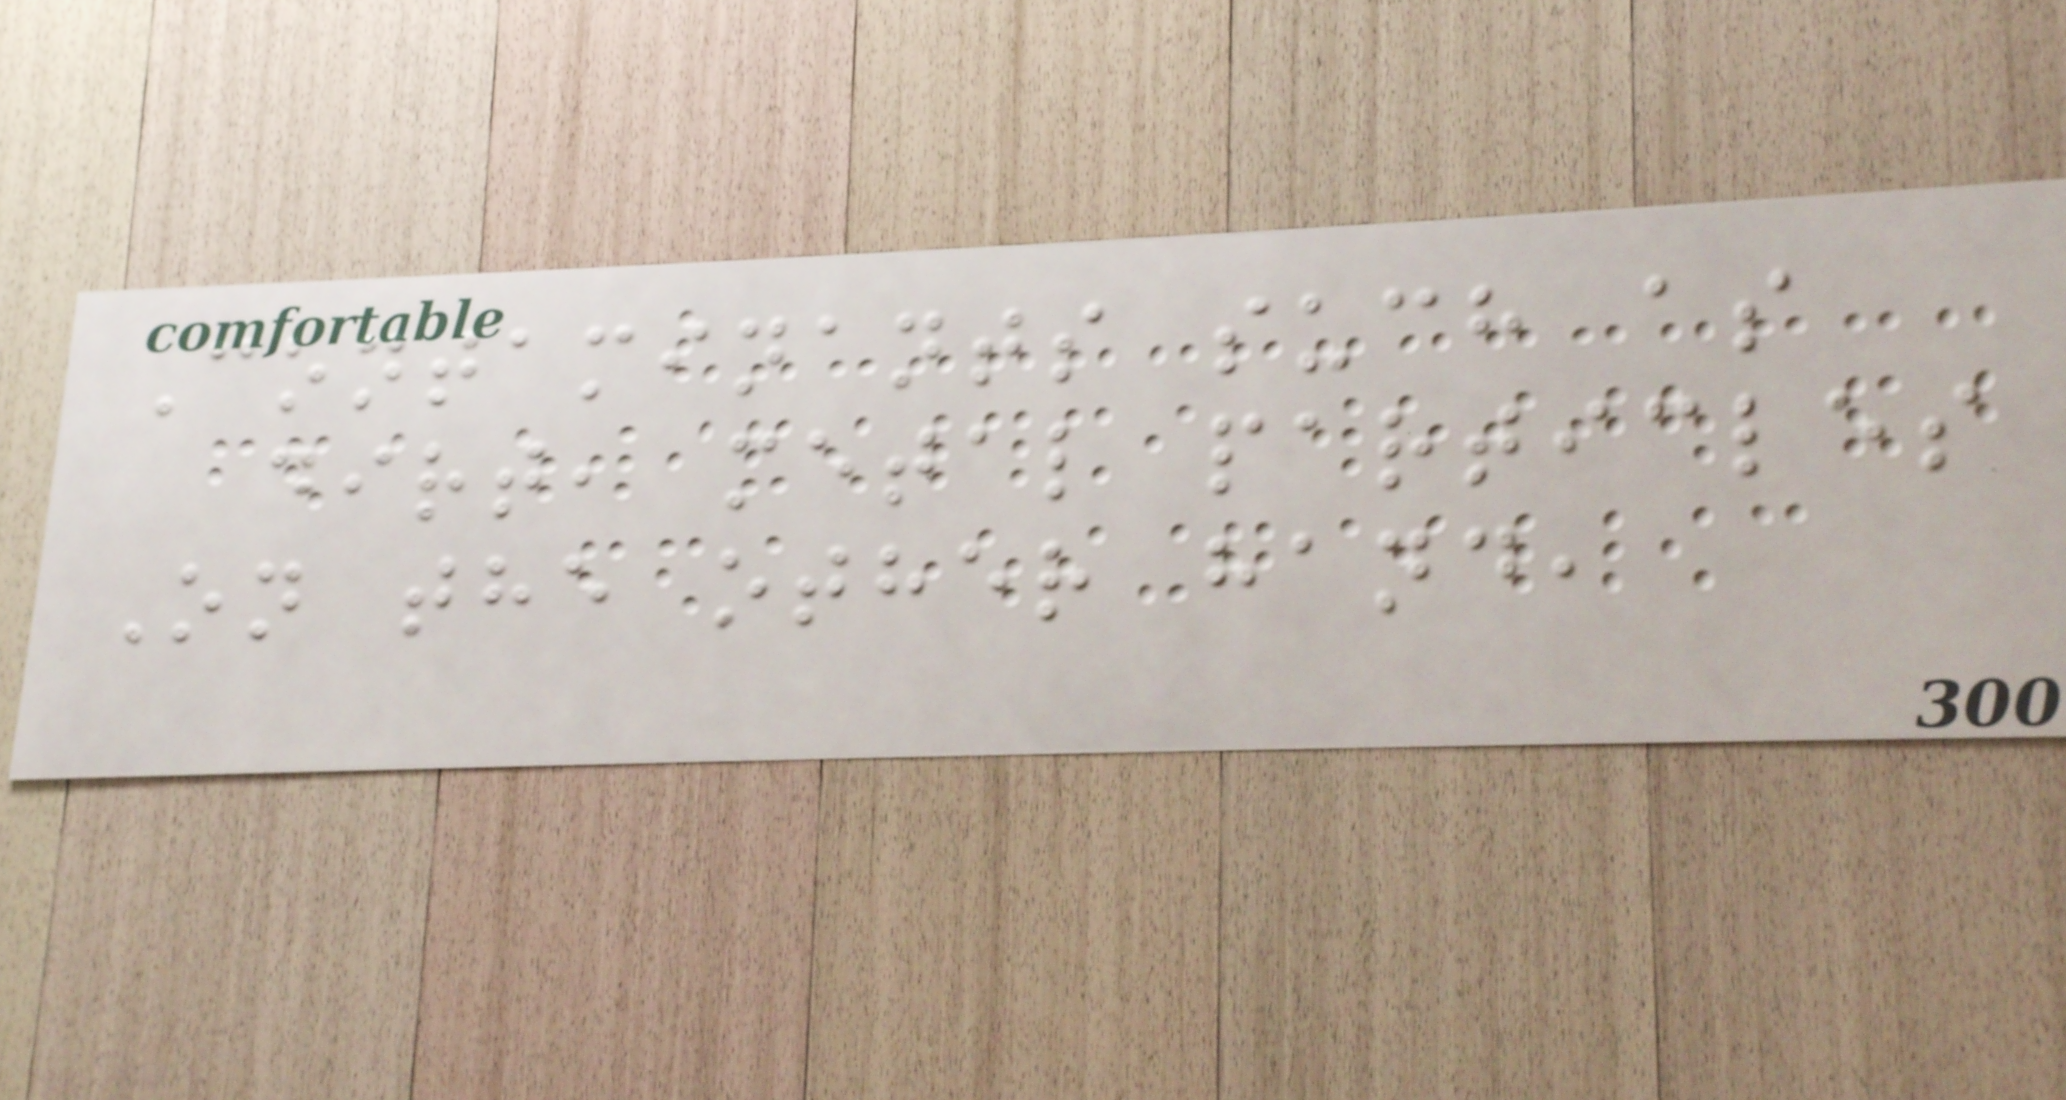Contaminants such as
dirt, metal particles
On the other hand,
